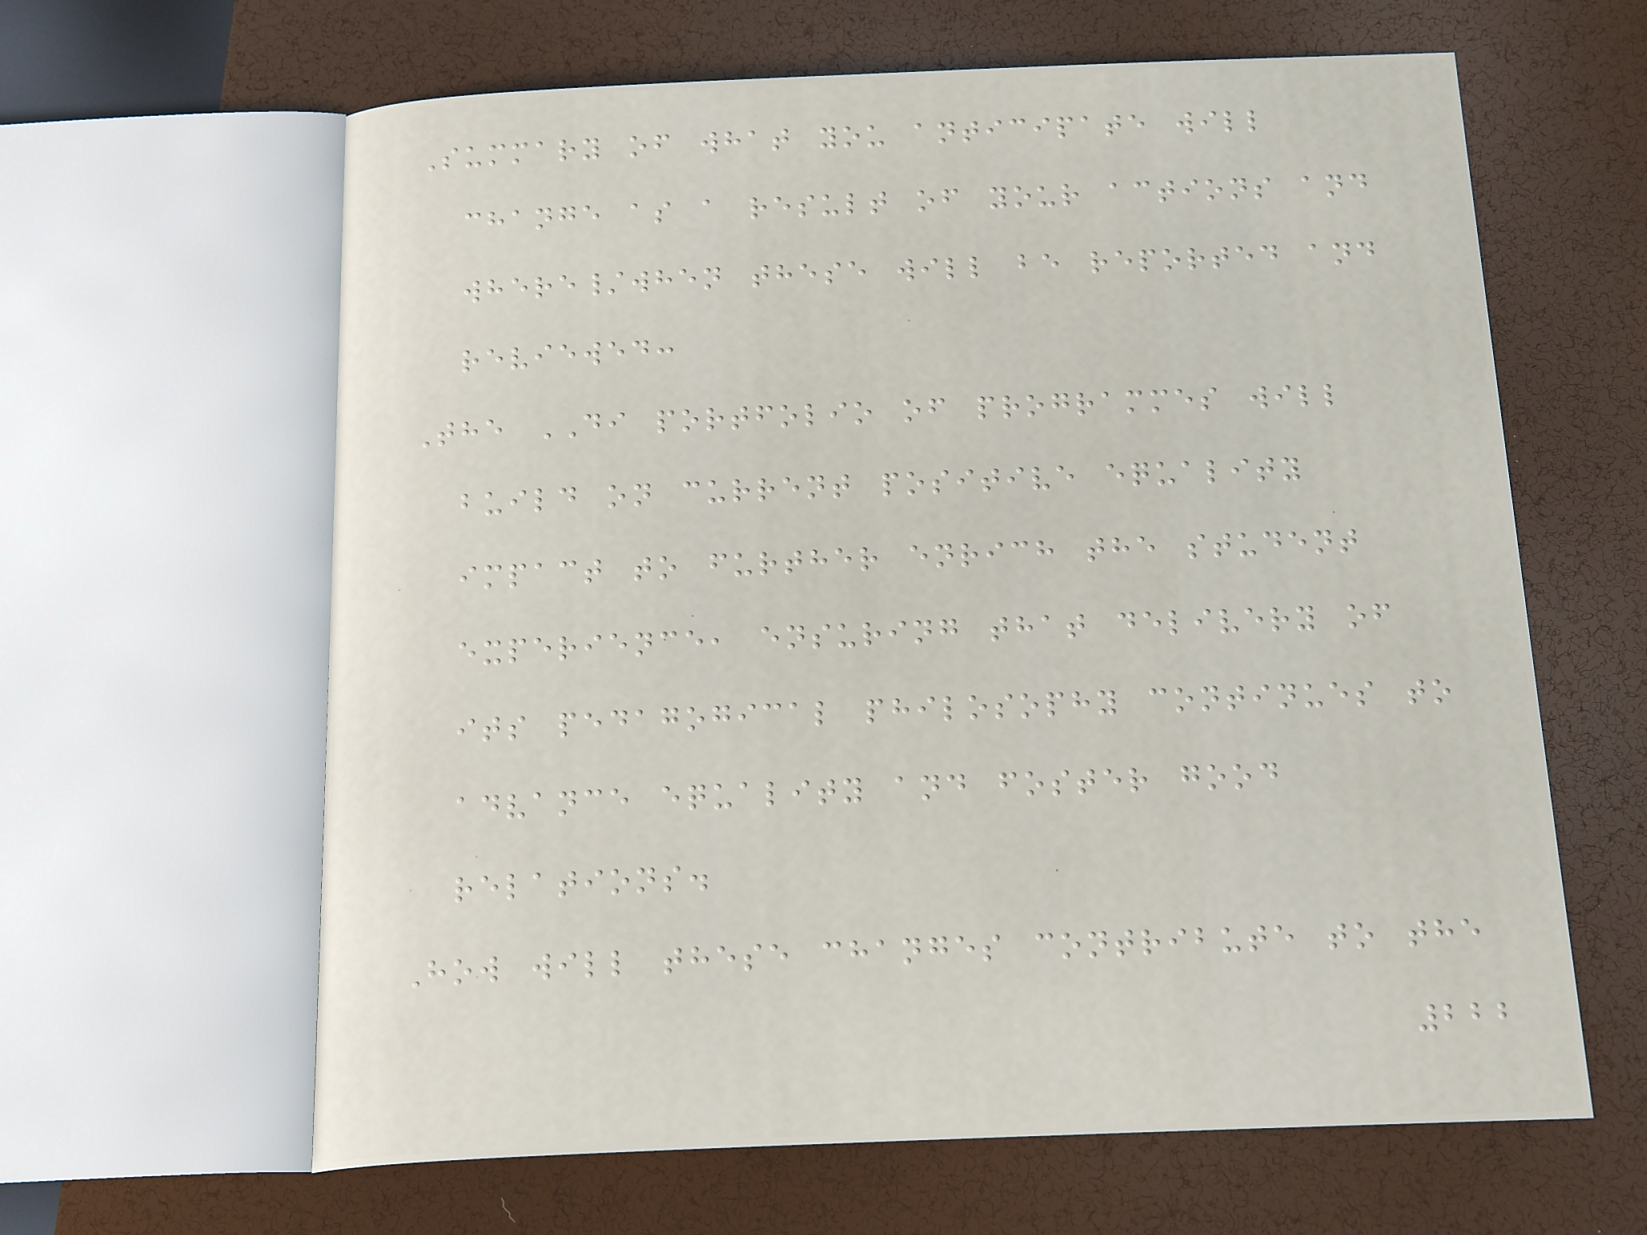Summary of what you anticipate will
change as a result of your actions and
where/when these will be reported and
reviewed:
The DI portfolio of programmes will
build on current positive equality
impact to further enrich the student
experience, ensuring that delivery of
its pedagogical philosophy continues to
advance equality and foster good
relations.
How will these changes contribute to the
222
